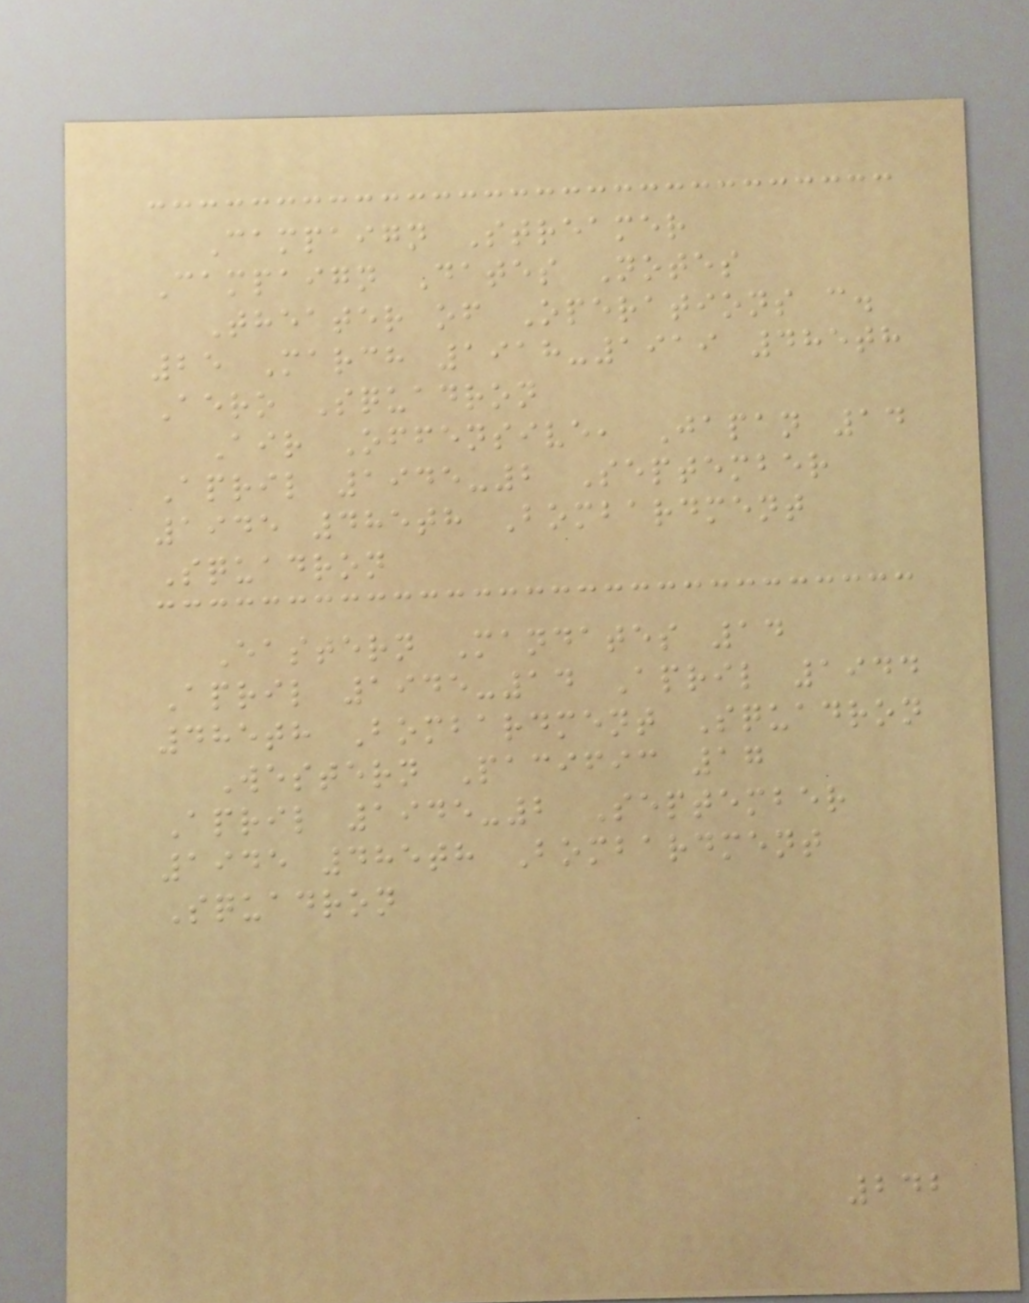Campaign Streamer
Campaign Dates Notes
Theater of Operations c.
25 March 1918-1919 485th
Aero Squadron
Air Offensive, Japan 14
April 1945-2 September
1945 485th Bombardment
Squadron
Eastern Mandates 14
April 1945-14 April 1944
485th Bombardment Squadron
Western Pacific 17
April 1945-2 September
1945 485th Bombardment
Squadron
242
